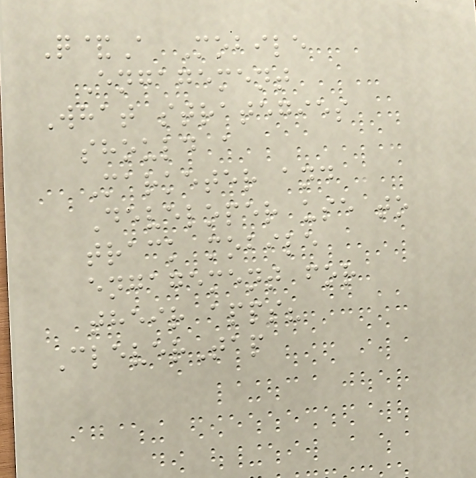Q&A Mobile
Engagement
What strategies
should a
Marketer and
Developer use to
track mobile
engagement for
their apps?
CleverTap
